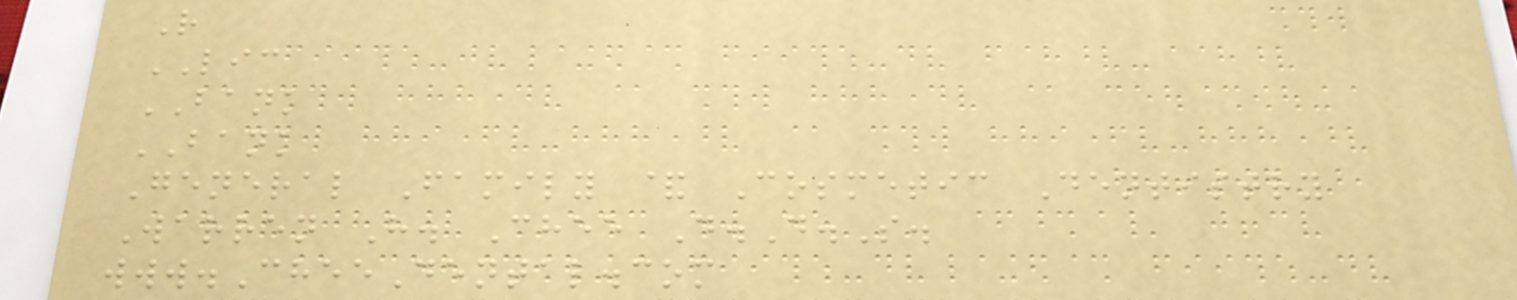R
LIC
BANK
BANK
General Family & Cosmetic Dentistry
Warren H. Chee D.D.S.
www.CheeDental.com
